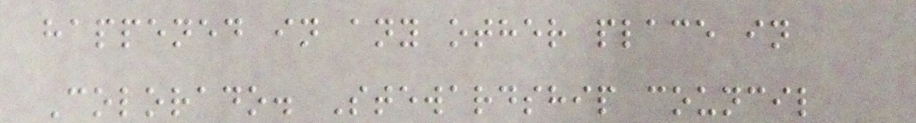happened in any other place in
Colorado. Stewardship council
